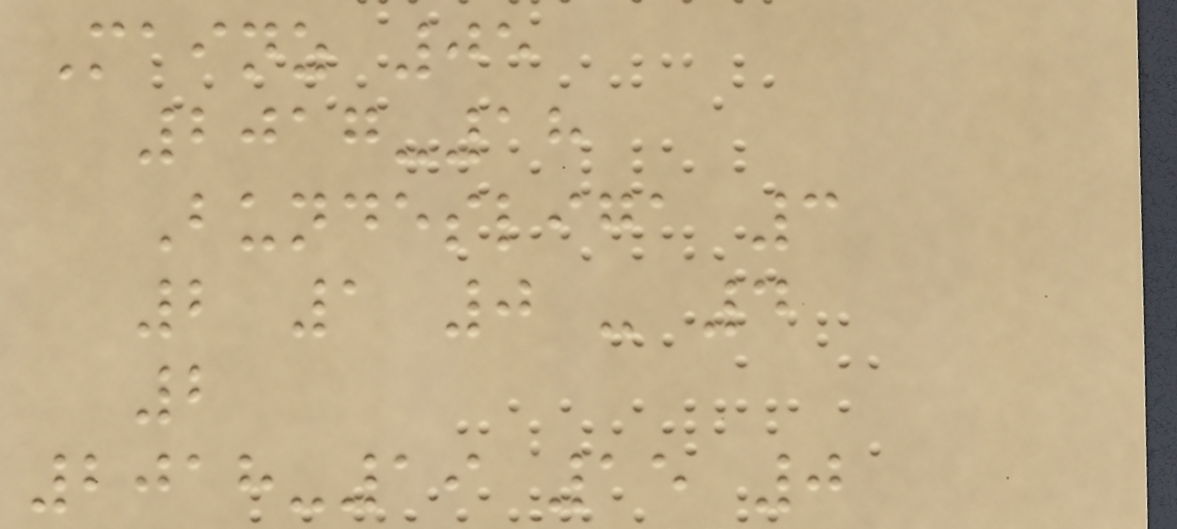Mainz 05
2017-18
Bundesliga 3
2 1 0 - 4
2
2018-19 15 0
